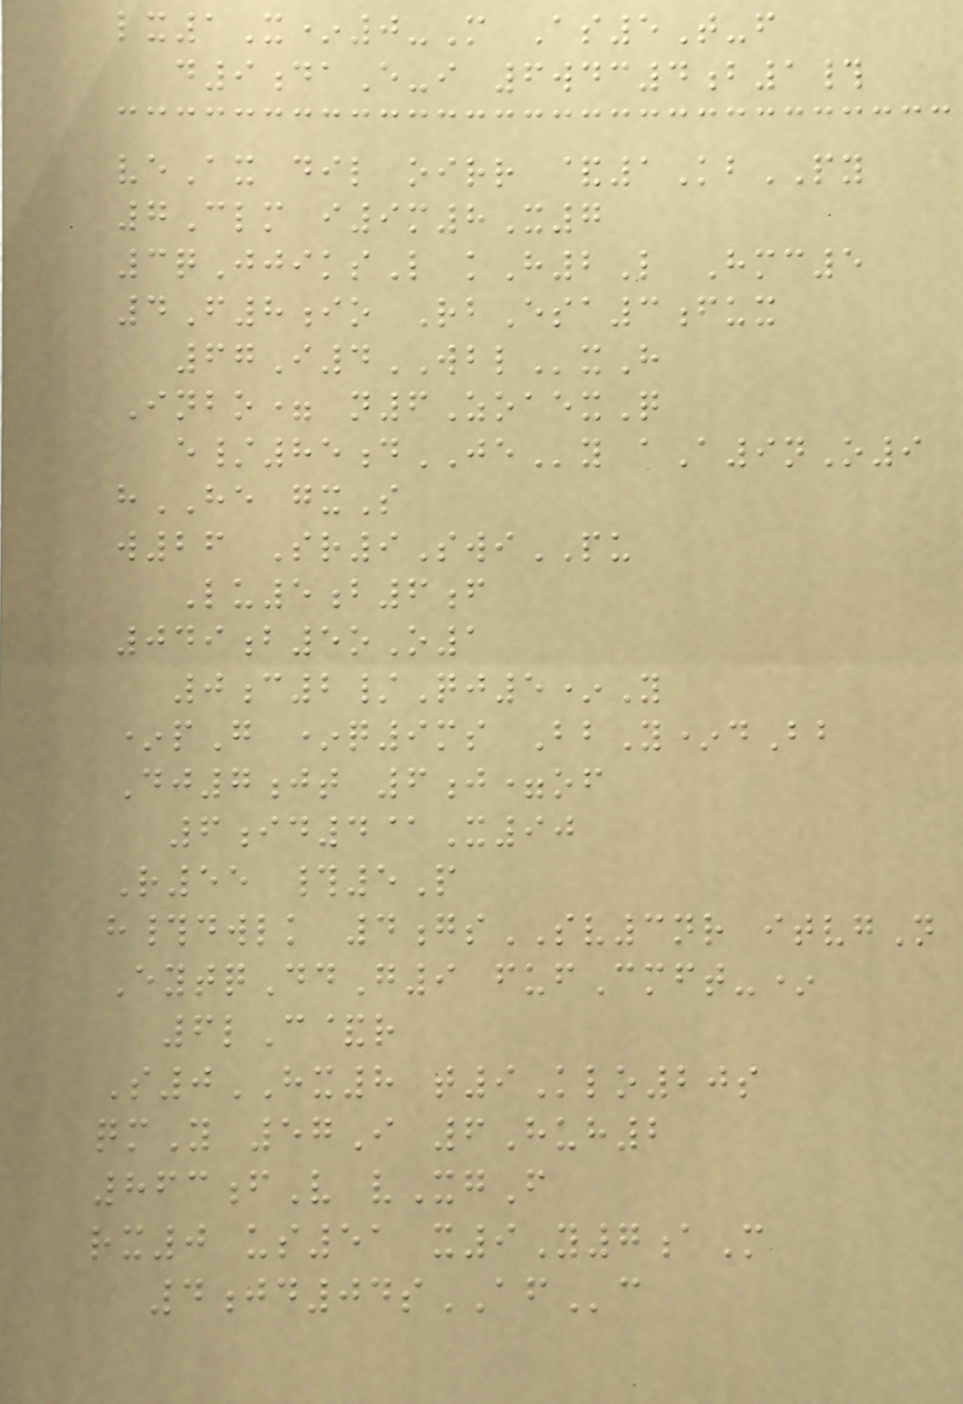lx1X*0-M As5T-f
d9daE-i 6wdc4b1#
veAx dil oirr &1KbPY
7Clm i9m8X7
3qJjiksL kH2L Hmc5
4F8io RbEsa3fux
67I4WBLxH
Inbo= n6ZoaexQ
e/85dJEy aA9nO9
hHE gxS
w26 Sr9SwiPU
Lu5b6f
049b5oO1
0c2/Qj5*Y
*pG *q9ms BbY*dBb
Dj7jt 6j=of
6id4@X90
R55 #5P
h#dwlk 4gsSV3nr itvgN
EytqDdG9 fufCmft-*
6lC&r
S0HX8 t9Klo20s
qmY 57I 6Huh2
863fV vXgF
rx0 us51 x9Y7aM
4jd04sAFc
